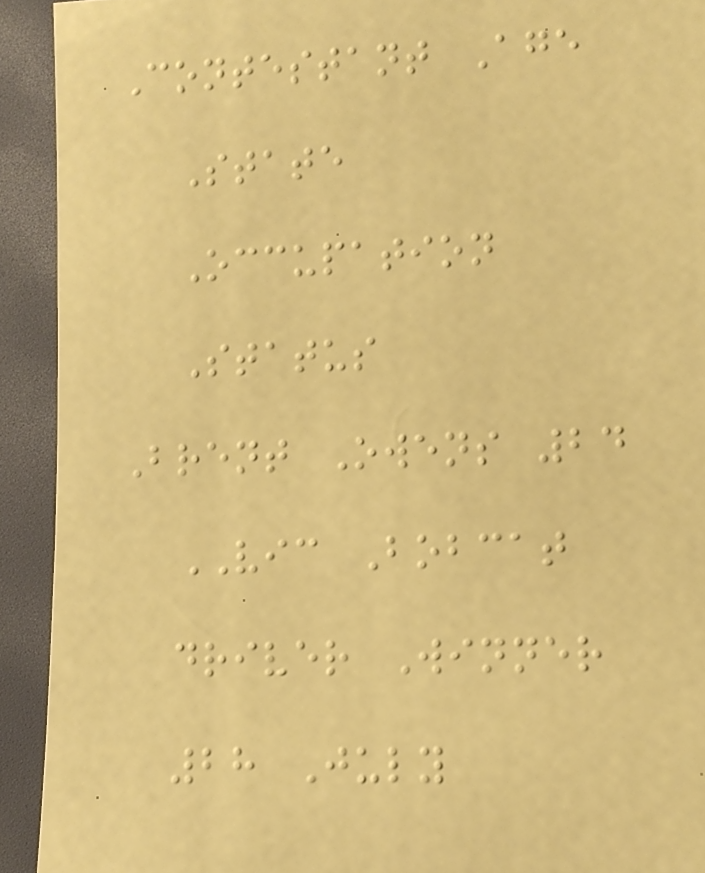Contestant Age
State
Occupation
Status
Brent Owens 24
VIC Bobcat
driver Winner
28 July
